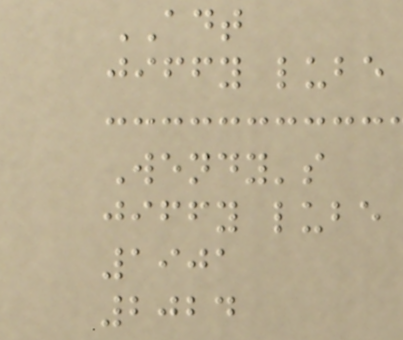ADT
jiffy lube
Wendy's
jiffy lube
1901
2024
